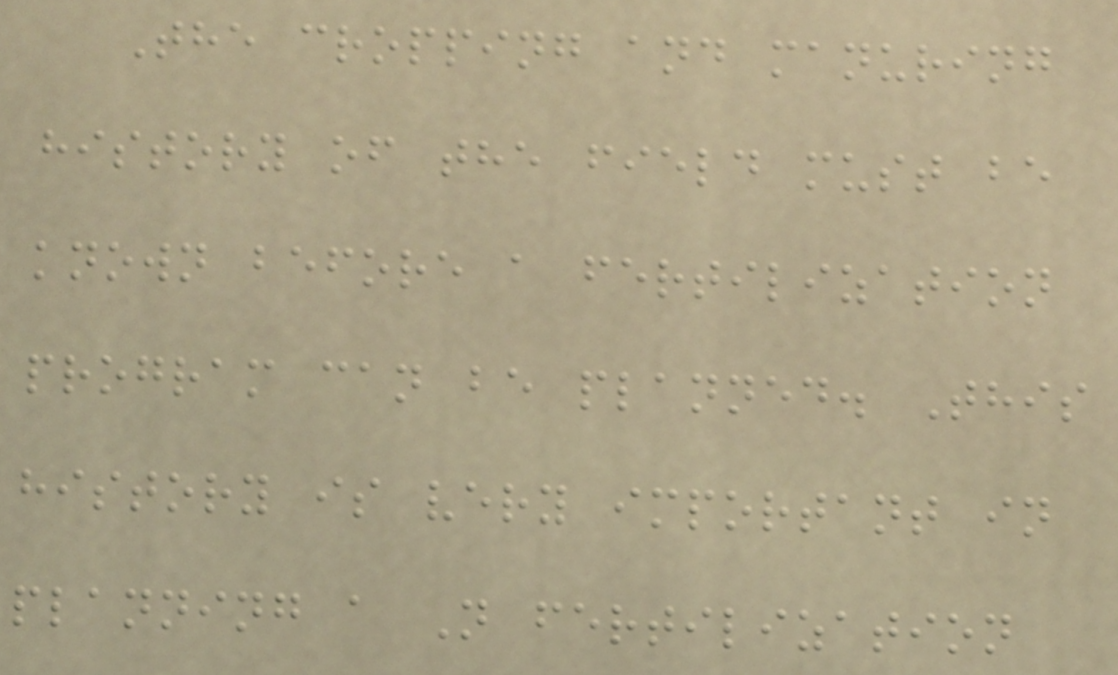The cropping and manuring
history of the field must be
known before a fertilization
program can be planned. This
history is very important in
planning a N fertilization
